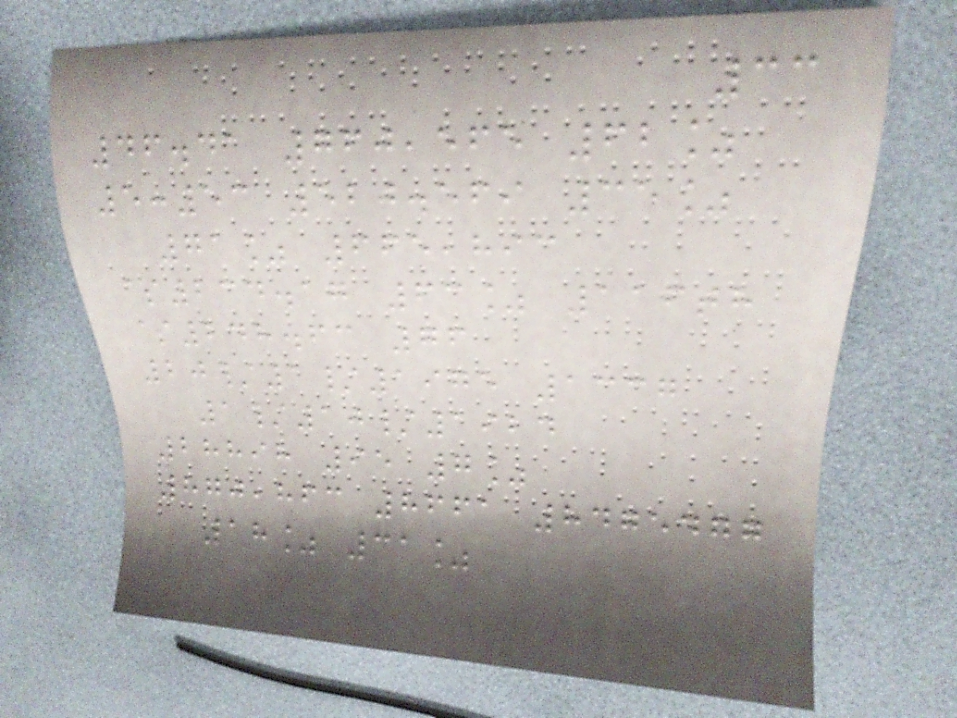33
46.41 760,565 62%
5:53 520.569 35%
71% 665,893
$234.17 63% 116th
$248.63 76
20/1/1975 1337
1/10/1924
28898 95 7%
870,863 8661 8475477
18% 31%
